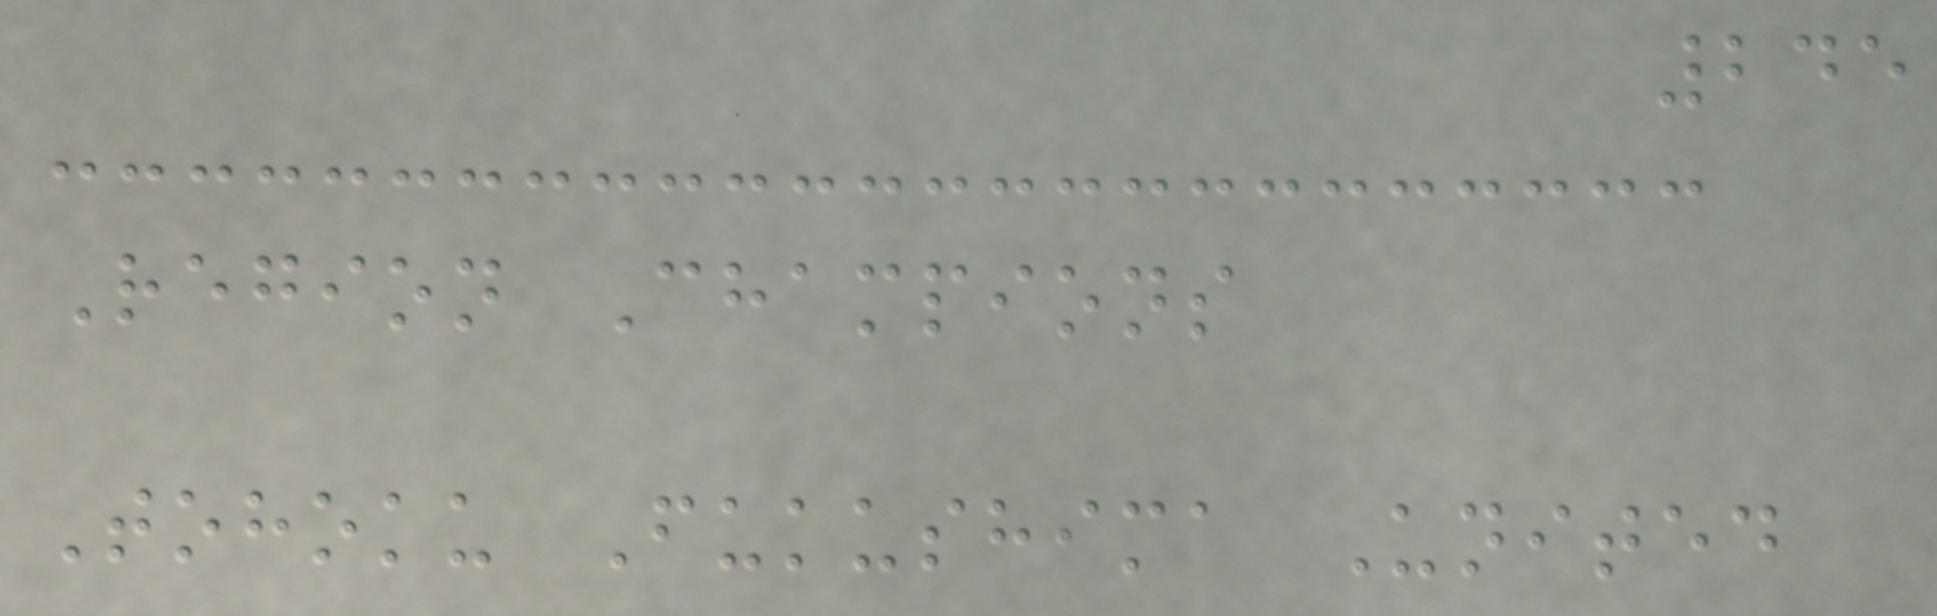245
Region Champions
Tohoku Fukushima United
